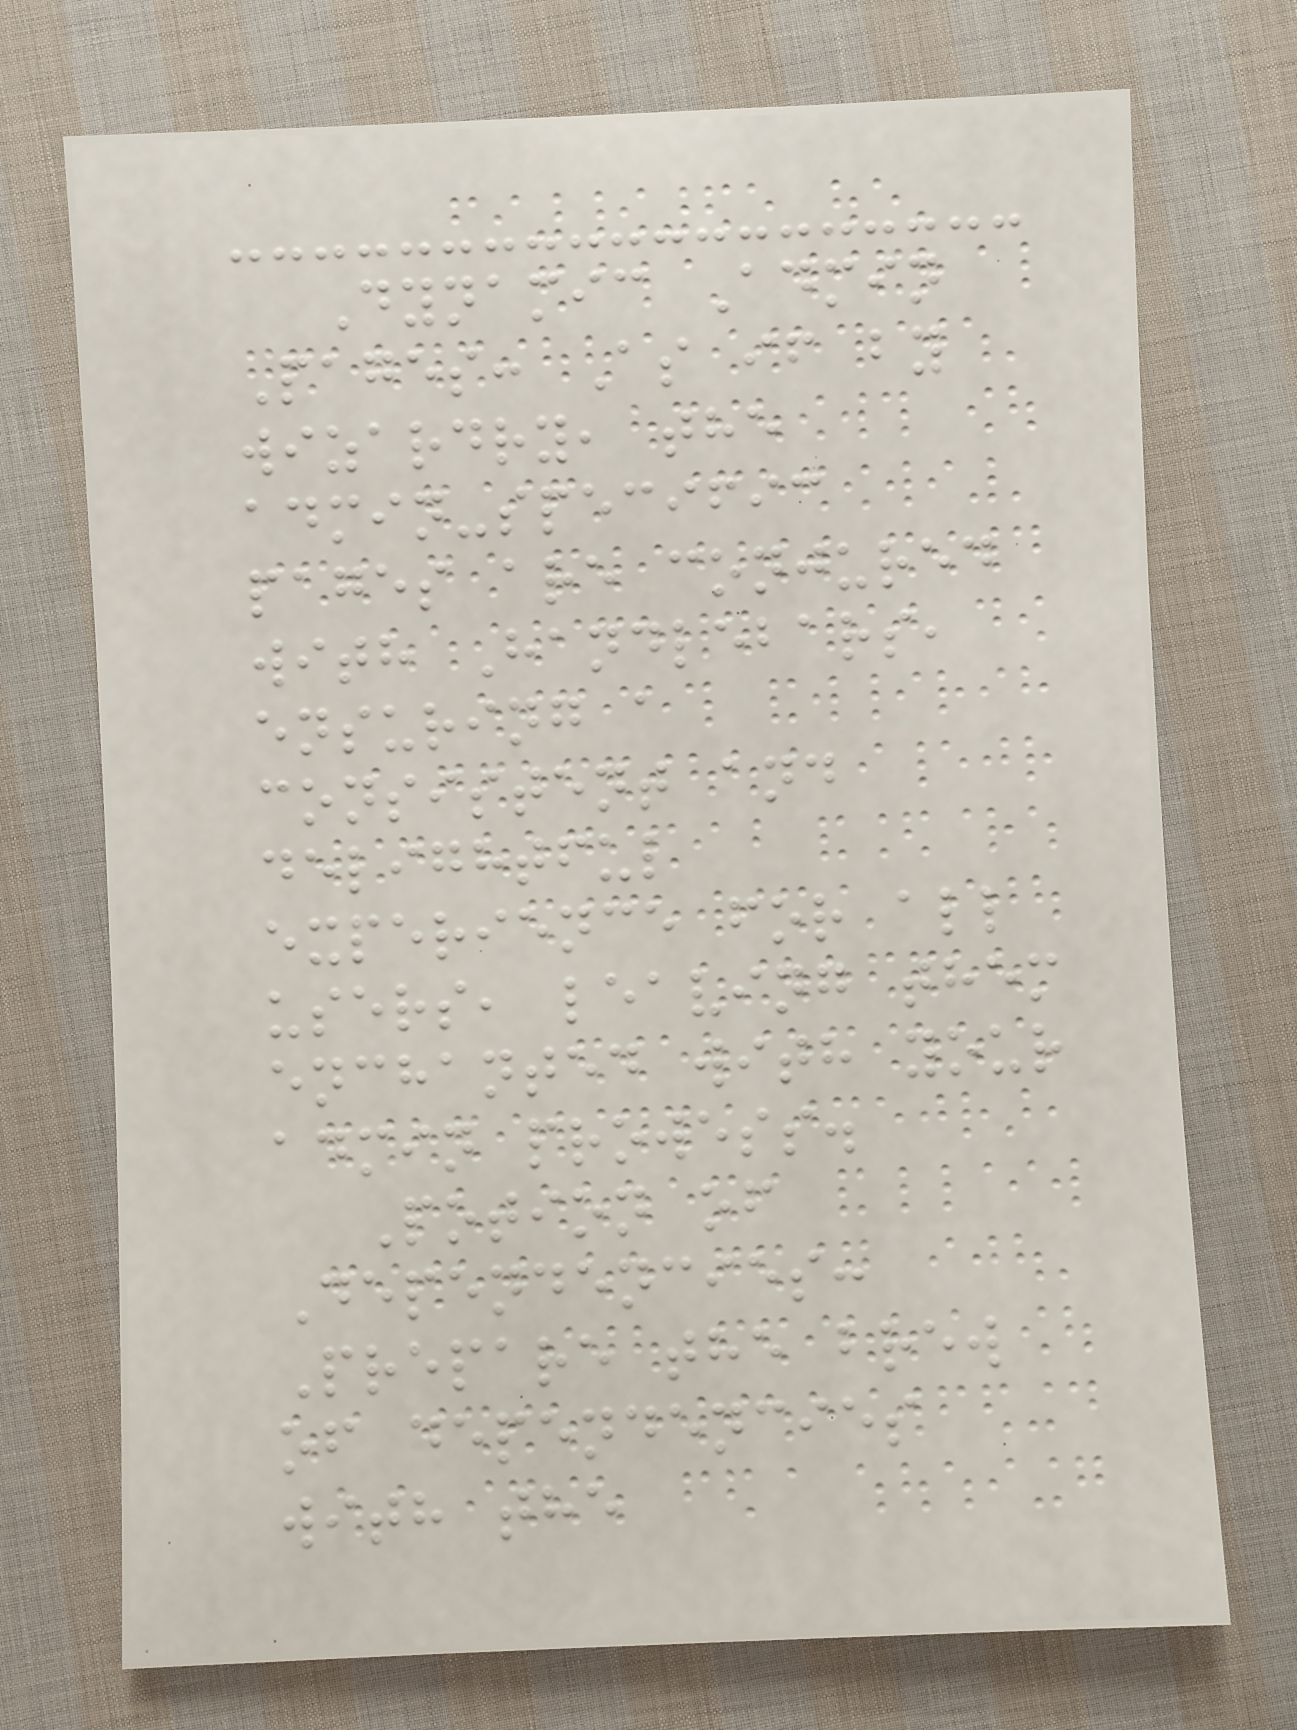Dynamic Admin
Pages: As if by
wizardry, the
admin-specific
pages are conjured
with Handlebars,
ensuring a
consistent and
delightful
experience for all
users, leaving them
enchanted with your
admin prowess.
Potion of
Dependencies:
Prepare the brew
of dependencies
with the
